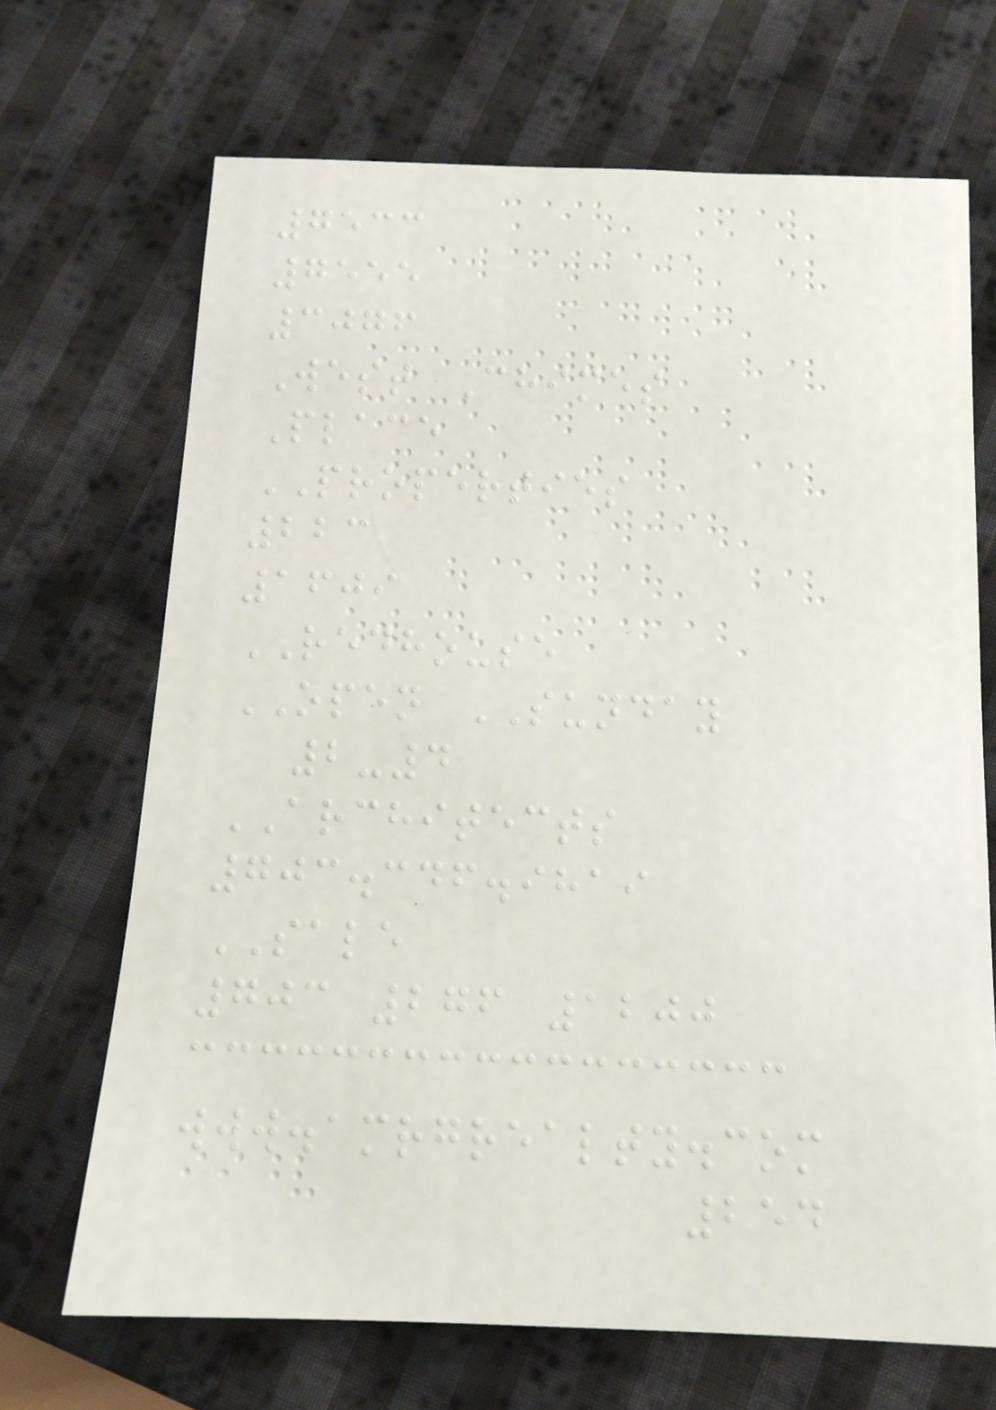7533
7555
3076
West Chimes
Place
PROPERTIES
223
1609
REDHOUSE
OPEN SUNDAY
2-4
ARCHITECTS
703.346.9819
SALE
703 276 1200
www.amrgrealty.com
254
